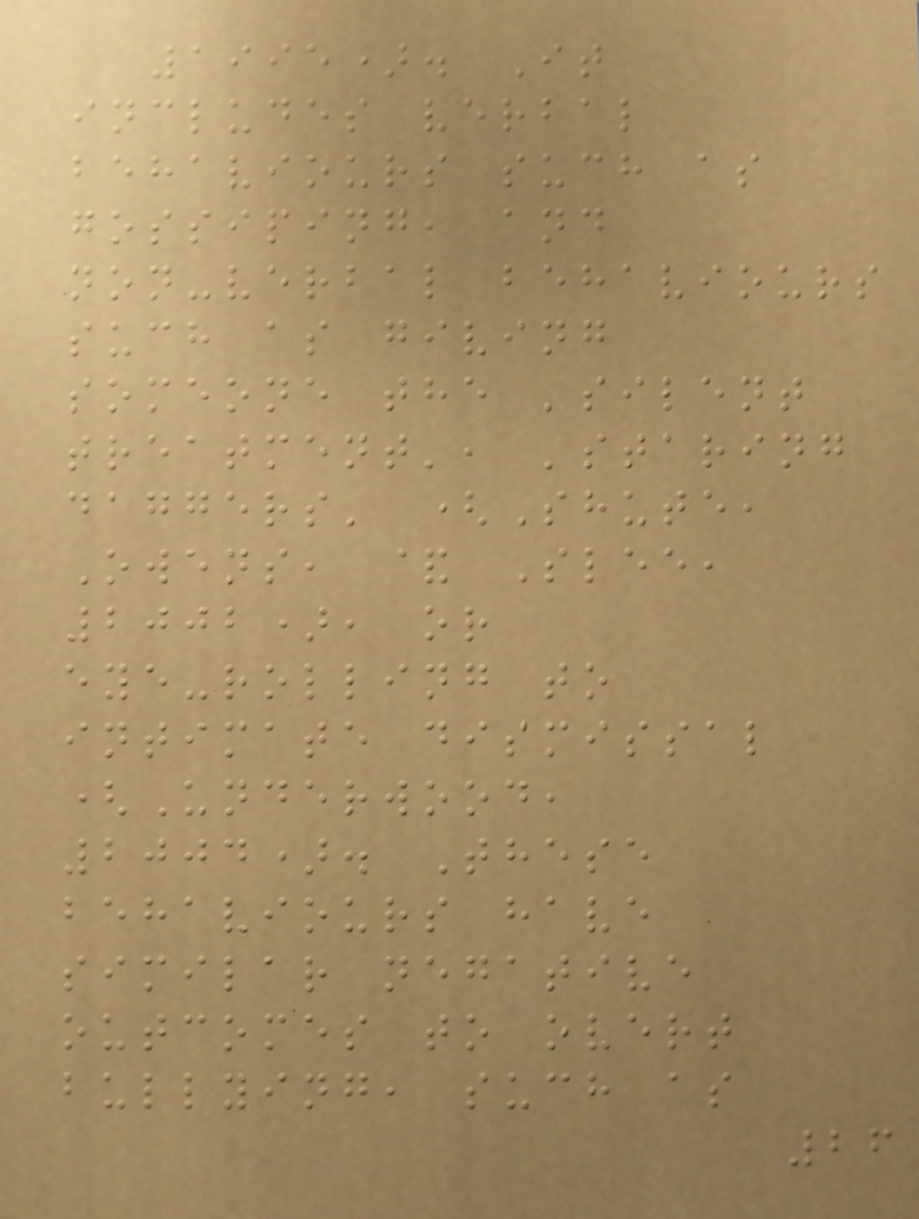1995). It
includes verbal
behaviours such as
gossiping, and
non-verbal behaviours
such as giving
someone the 'silent
treatment', 'staring
daggers' (Shute,
Owens, & Slee,
2002), or
eye-rolling to
intimate dismissal
(Underwood,
2004). These
behaviours have
similar negative
outcomes to overt
bullying, such as
26
